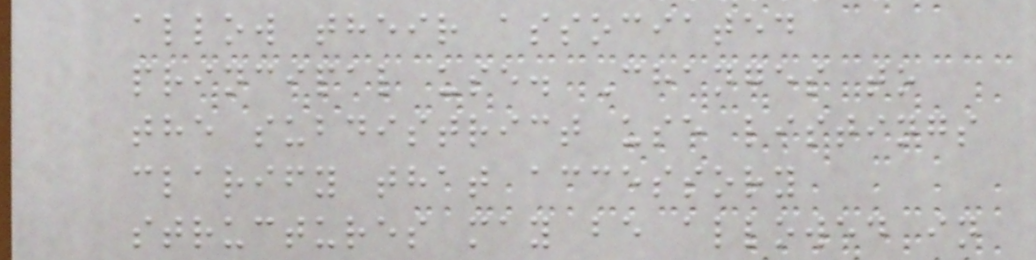allow their associated
principal use. Changes to
the subdistrict use listings
clarify that accessory
structures may be allowed in
